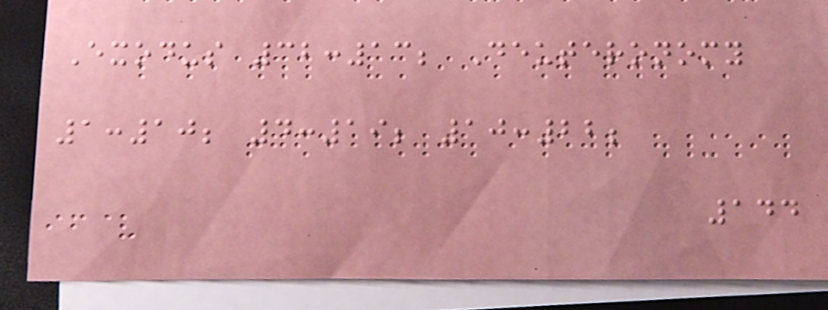Exodus 32:13; Deuteronomy
1:10; 4:19; 10:22;
144
